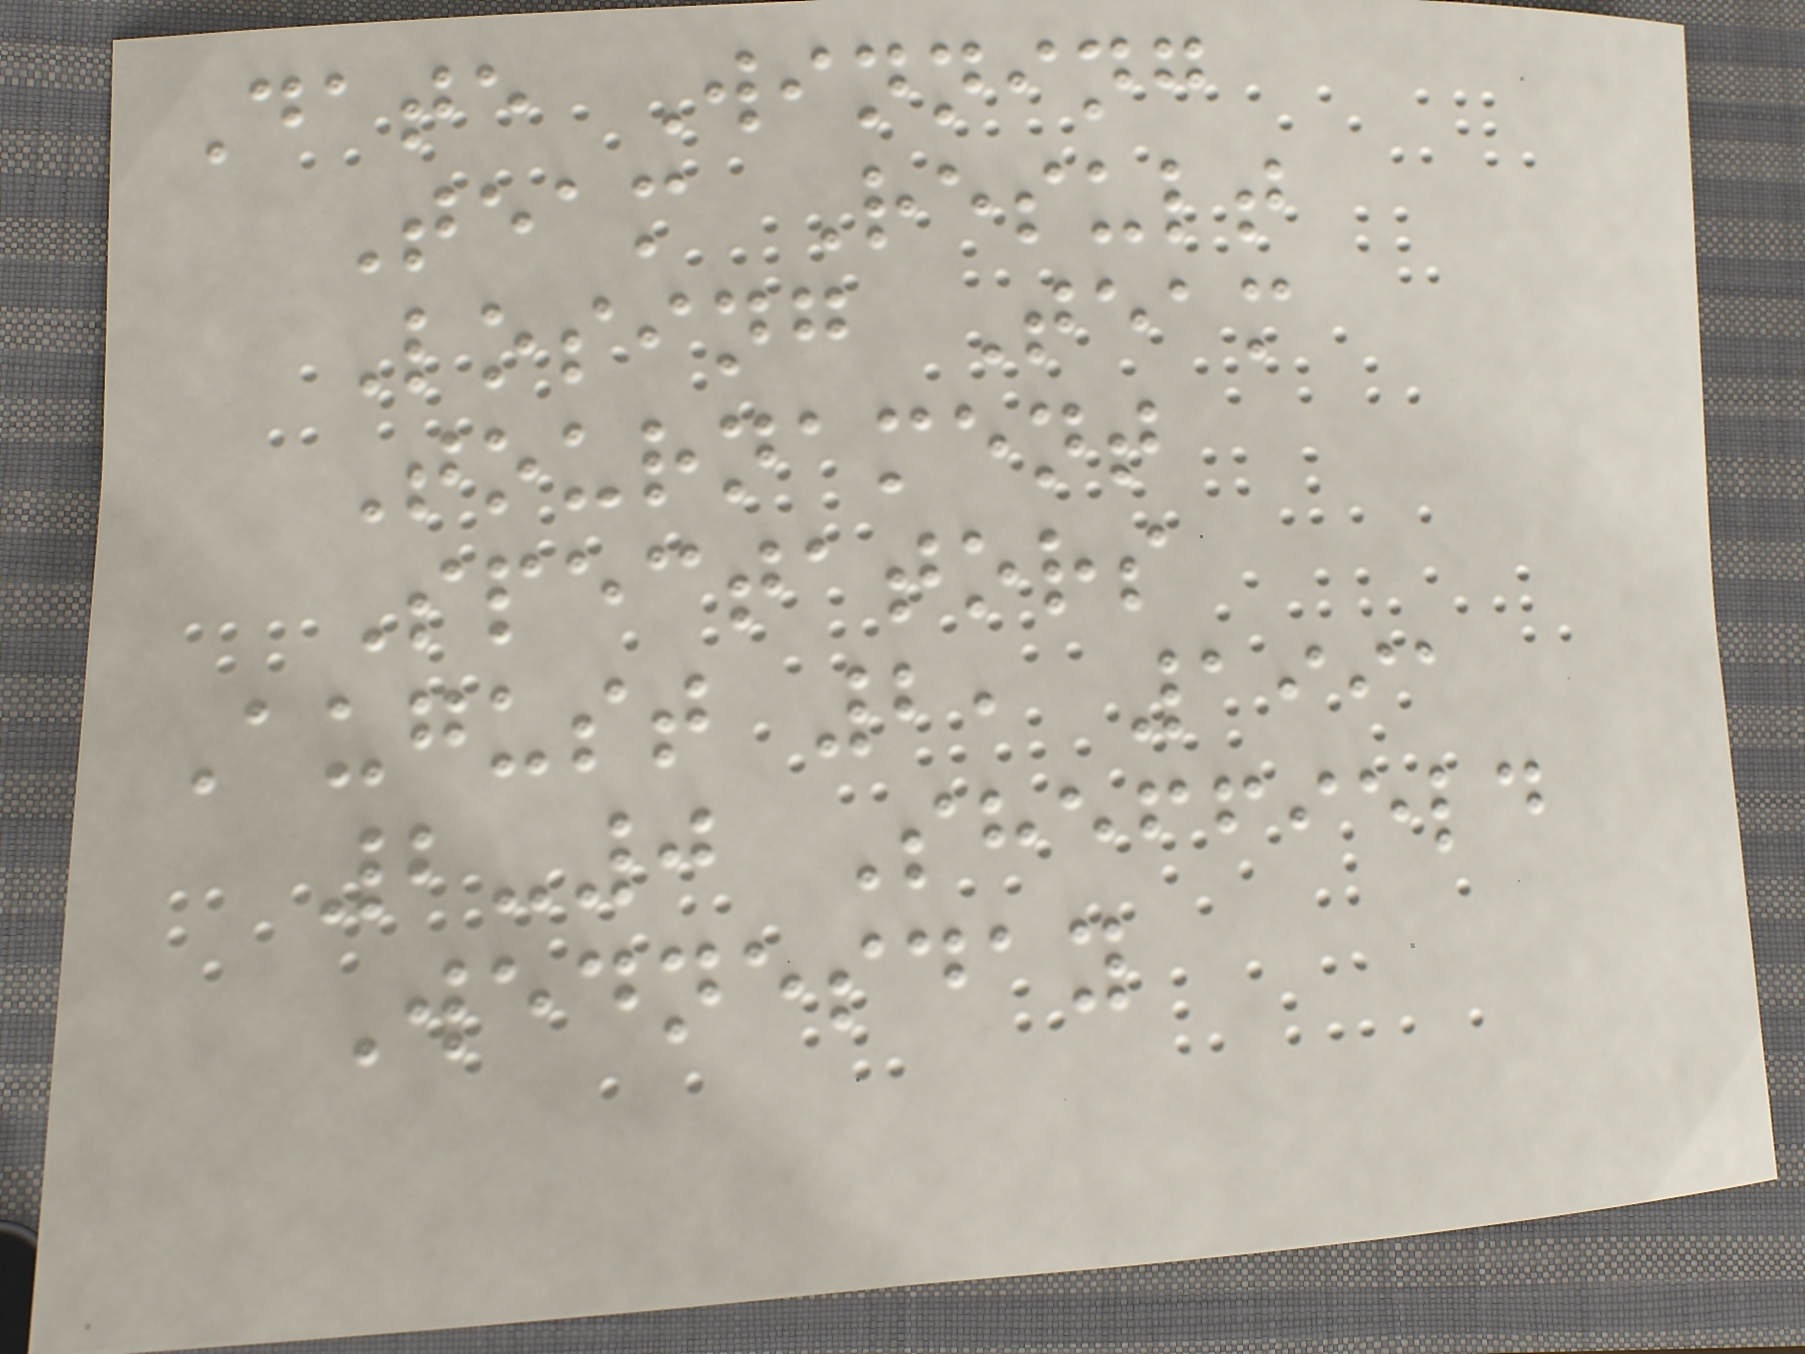Date Winning
Team Result
Losing Team
Tournament
Spectators
August 2, 1991
2-0 Sheffield
Wednesday
